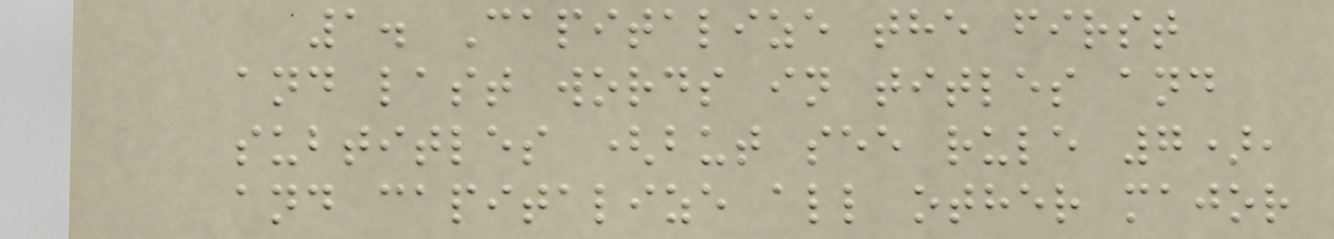1. Capitalize the first
and last words in titles and
subtitles (but see rule 7),
and capitalize all other major
